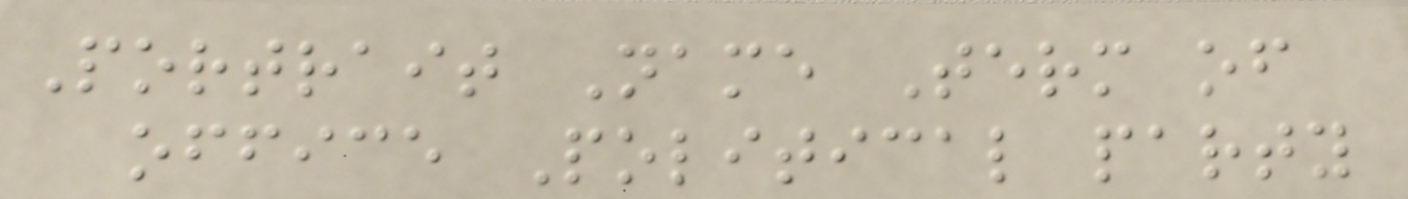Portrait Name Term of
office Political party
